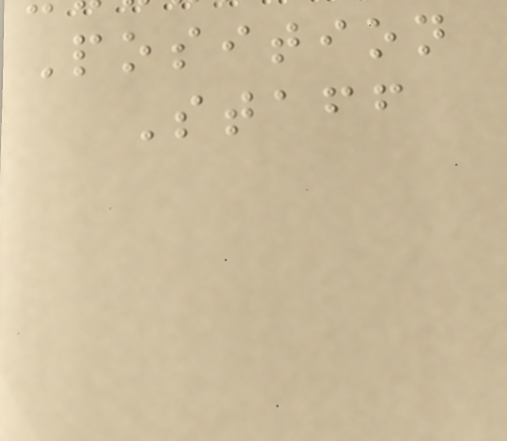Position
Staff
